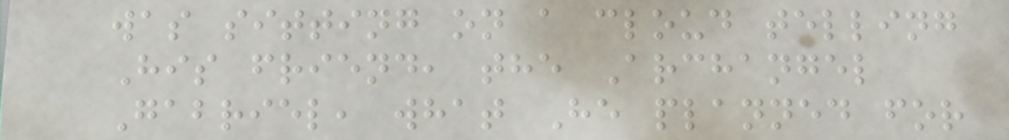was sitting on a cloud telling
His friend, the Archangel
Gabriel, what He planned for
